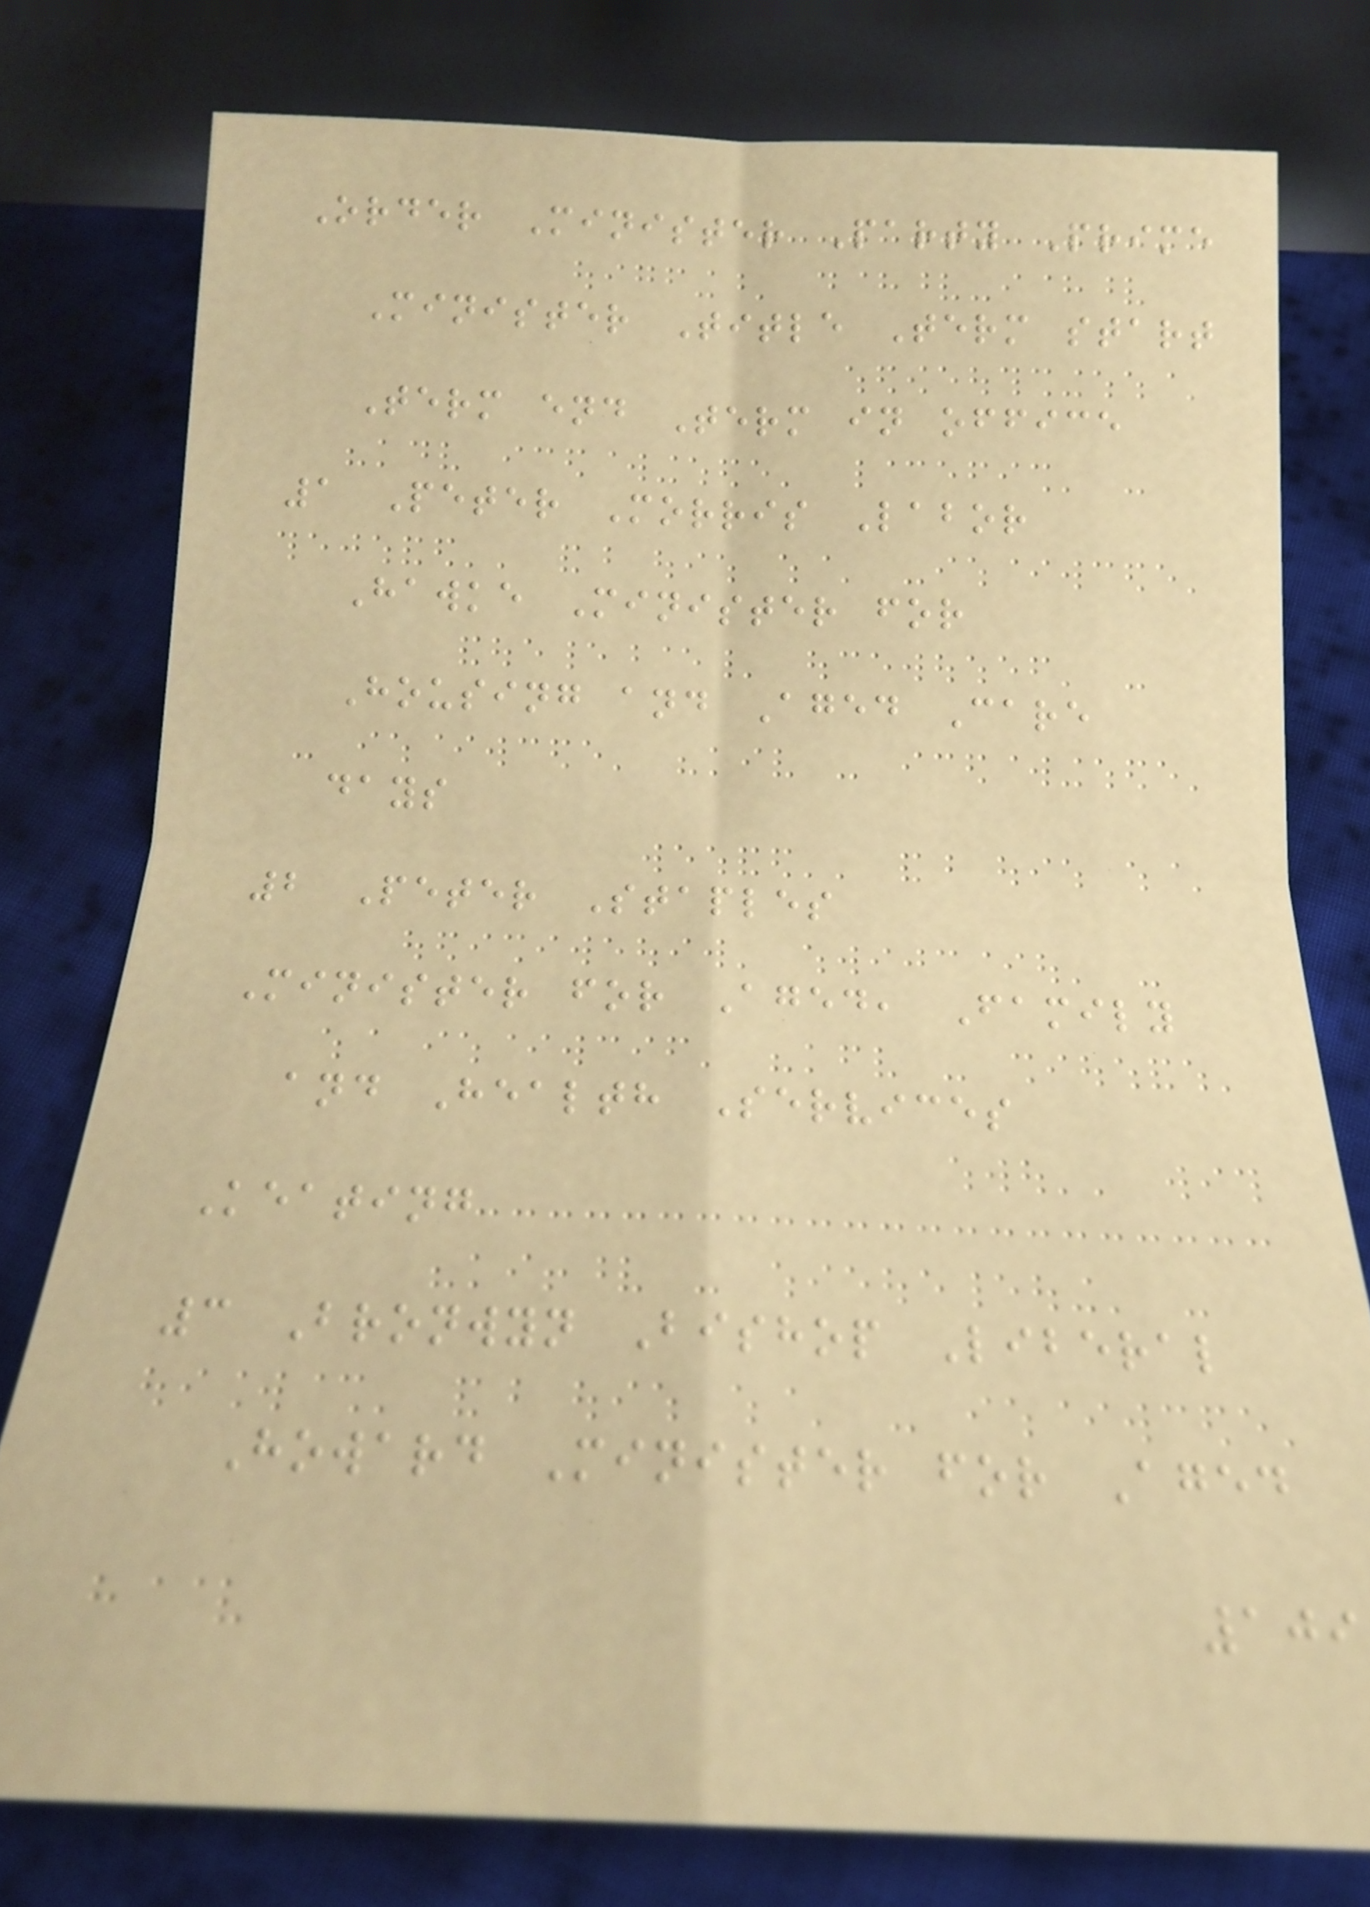Order Minister Party Prime
Minister Title Term start
Term end Term in office
1 Peter Morris Labor
Hawke Minister for
Housing and Aged Care
days
2 Peter Staples
Minister for Aged, Family
and Health Services
Keating
3 Bronwyn Bishop Liberal
Howard Minister for Aged
109
